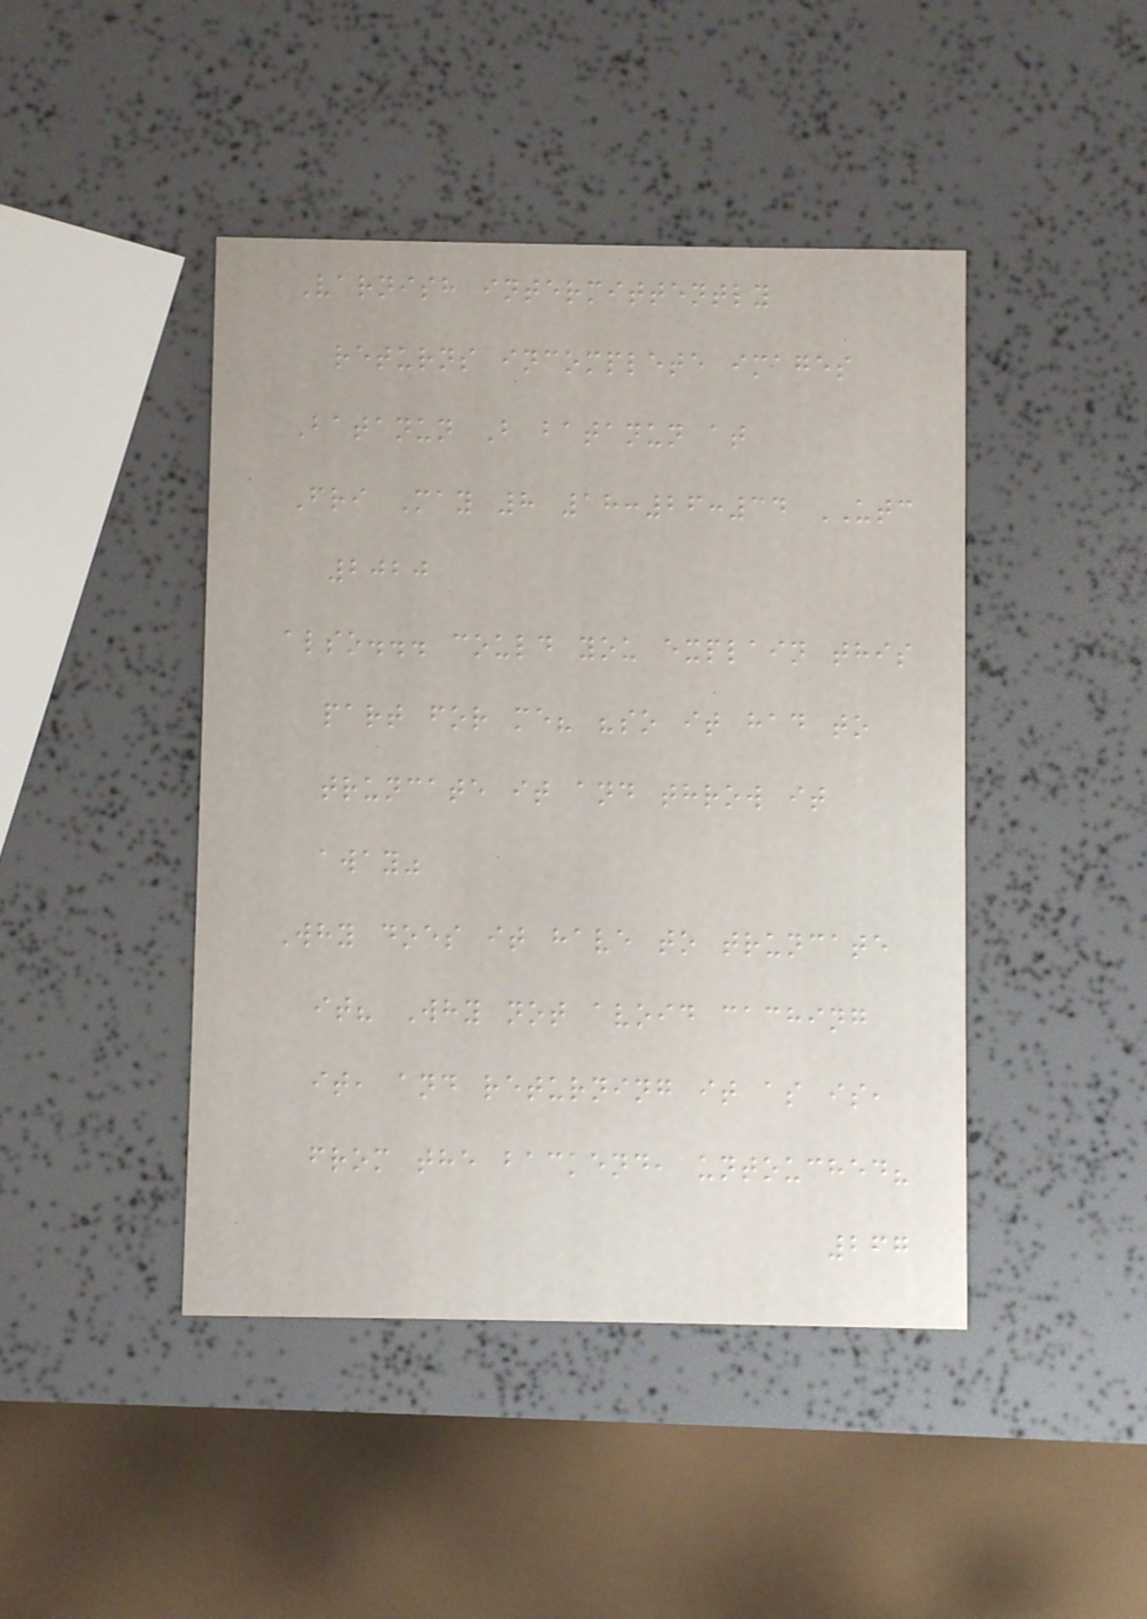Varnish intermittently
returns incomplete images
Batanun B batanun at
Fri May 8 18:26:34 UTC
2020
also... could you explain this
part for me? "so it had to
truncate it and throw it
away"
Why does it have to truncate
it? Why not avoid caching
it, and returning it as is,
from the backend, untouched?
267
